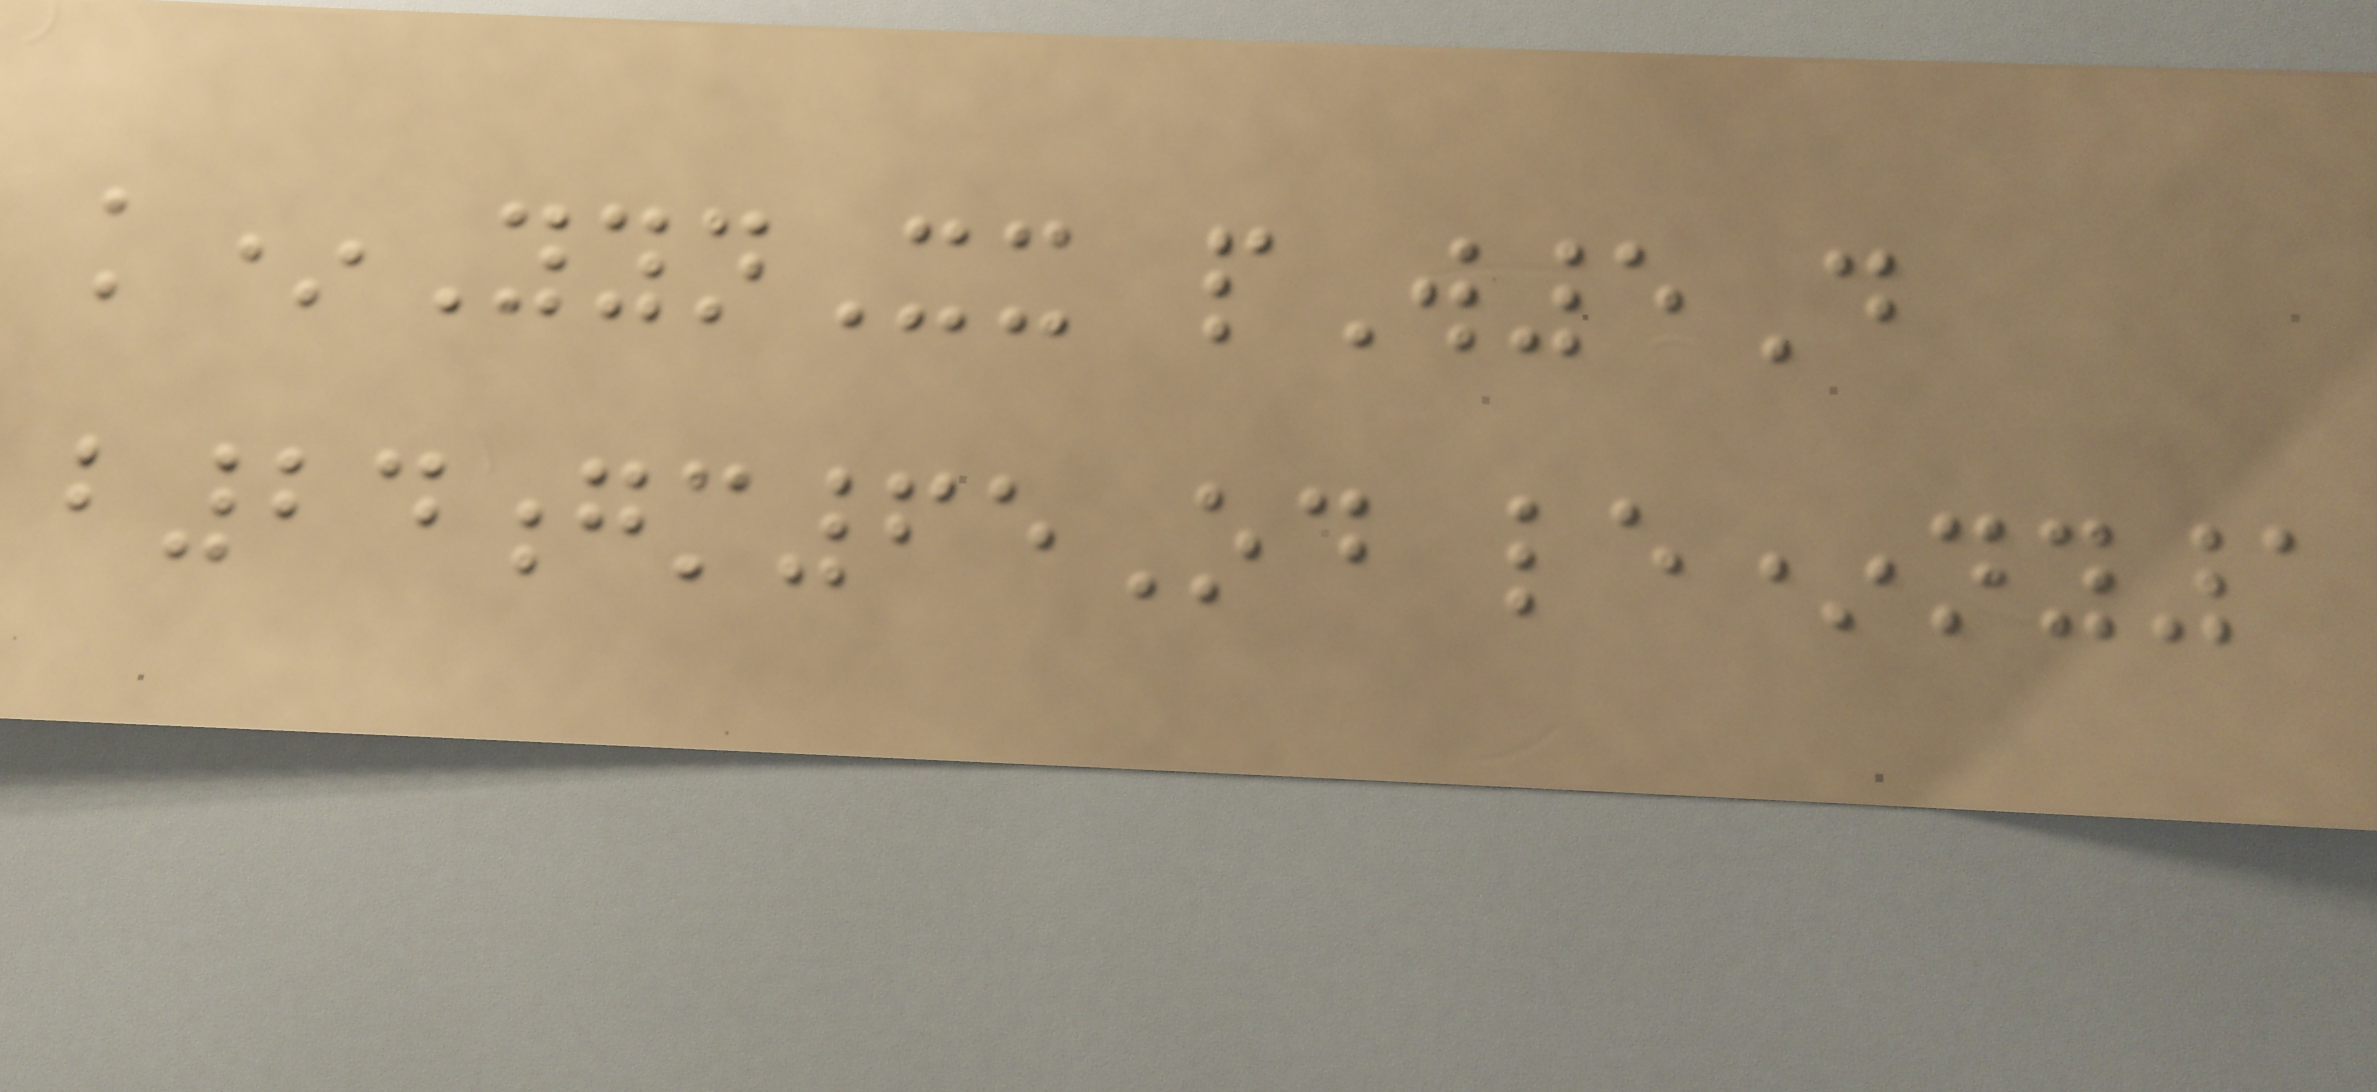k*YynXx pW5D
b24gm65Od le*ny1
